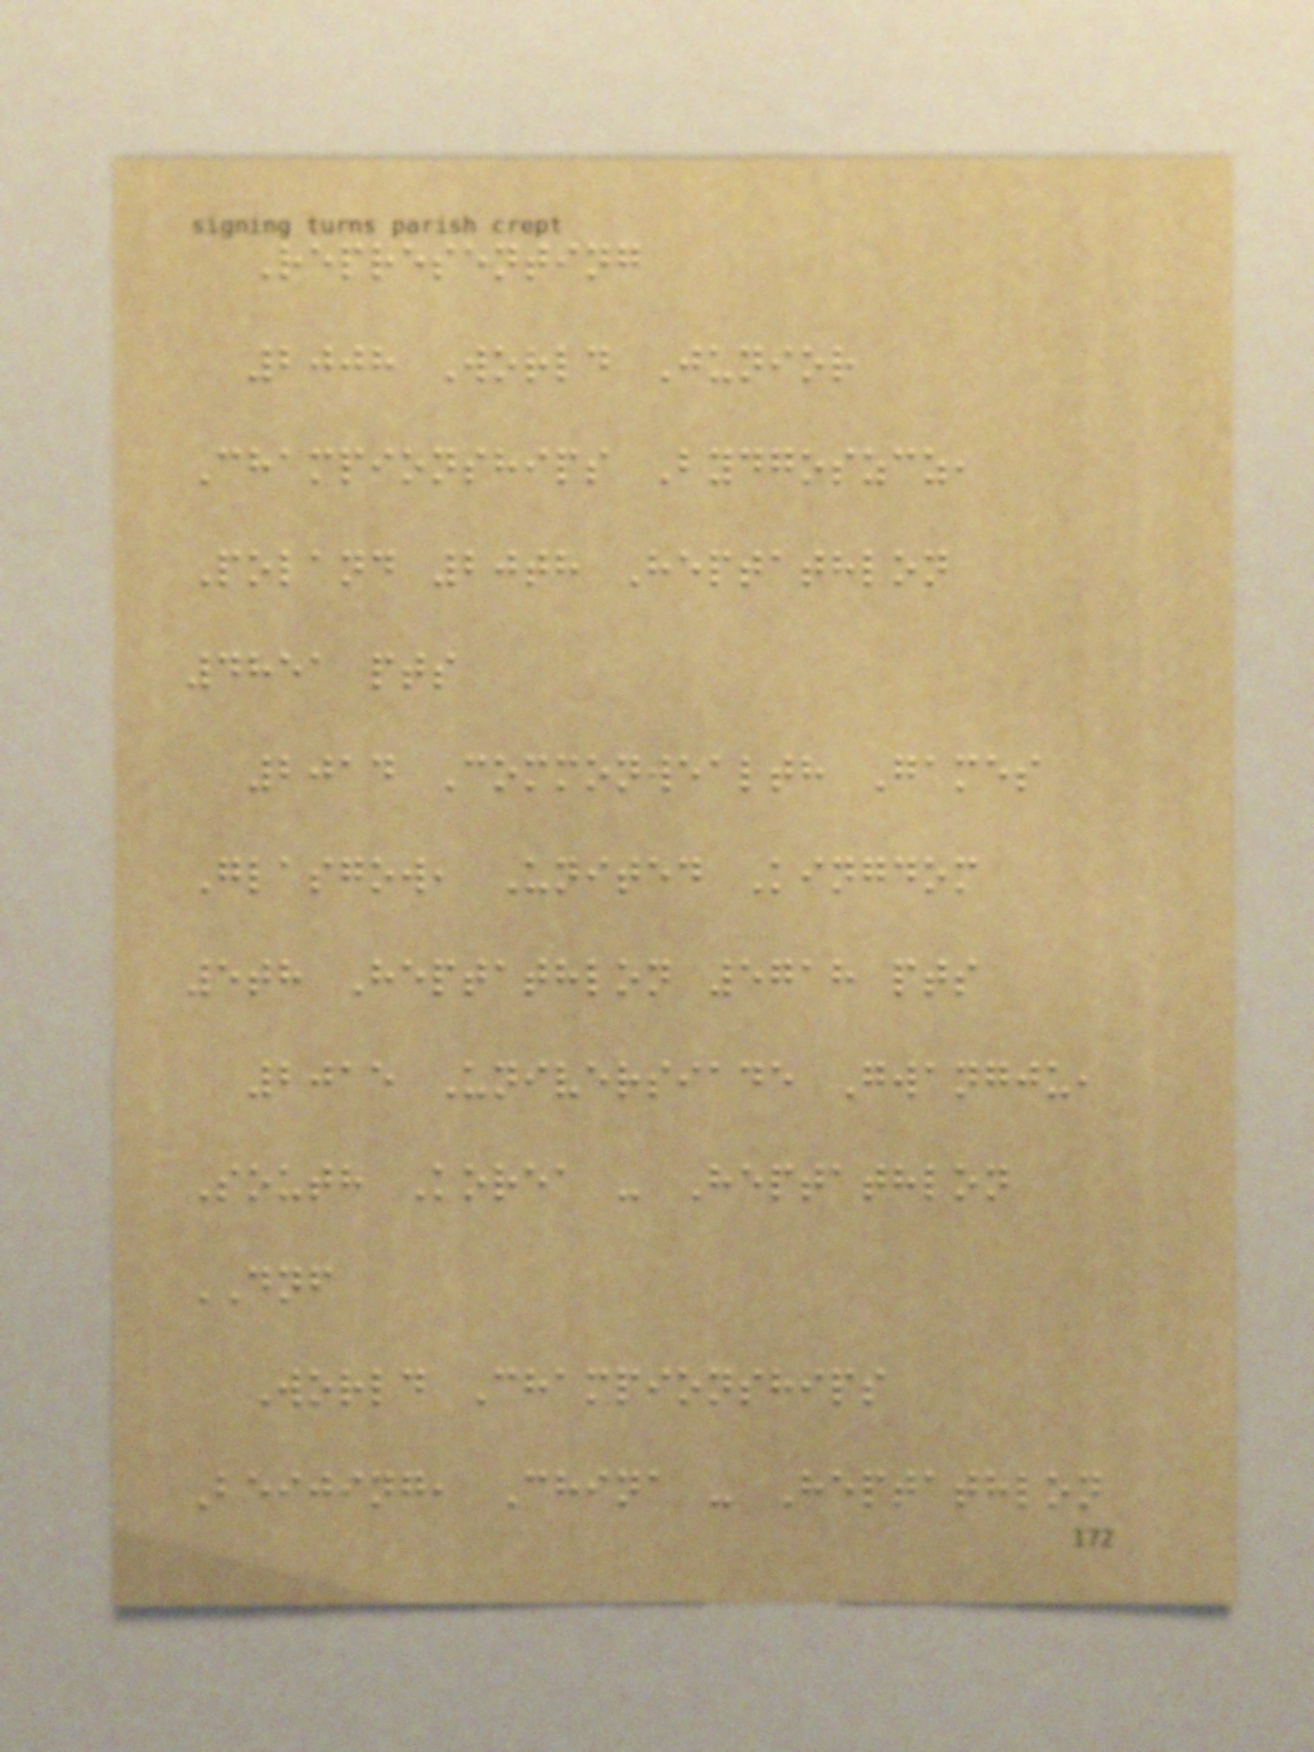Representing
2008 World Junior
Championships Bydgoszcz,
Poland 20th Heptathlon
4851 pts
2014 Commonwealth Games
Glasgow, United Kingdom
5th Heptathlon 5718 pts
2015 Universiade Gwangju,
South Korea - Heptathlon
DNF
World Championships
Beijing, China - Heptathlon
